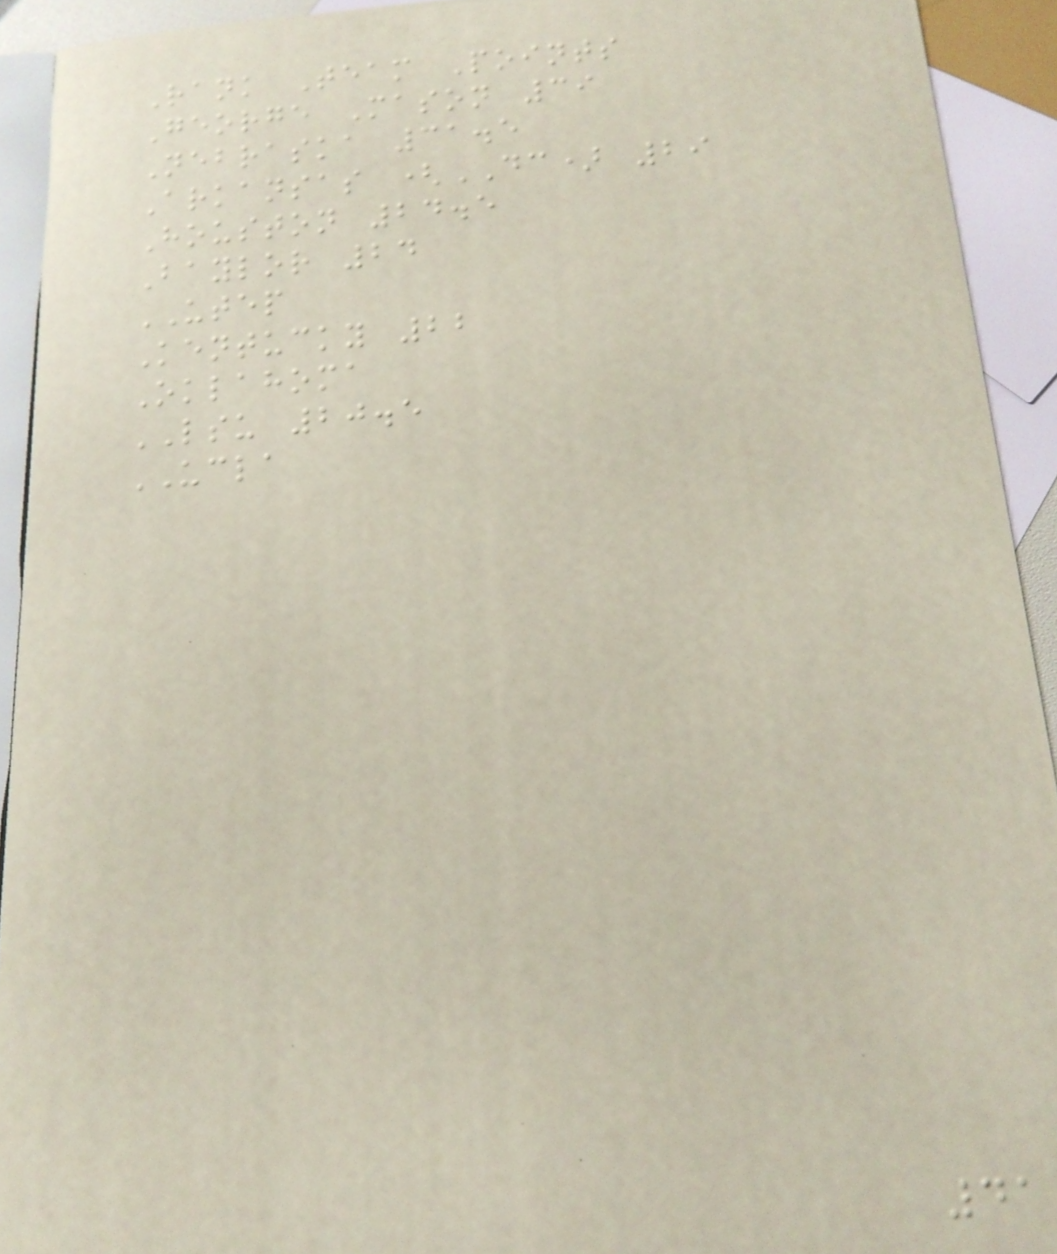Rank Team Points
George Mason 39
Nebraska 31.5
Arkansas (DC) 29
Houston 24.5
Baylor 24
UTEP
Kentucky 22
Oklahoma
LSU 20.5
UCLA
41
